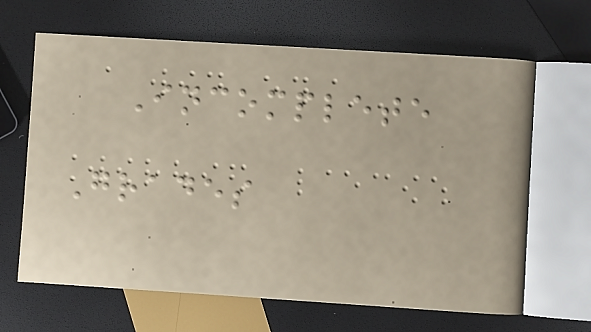Incomplete
Grades
